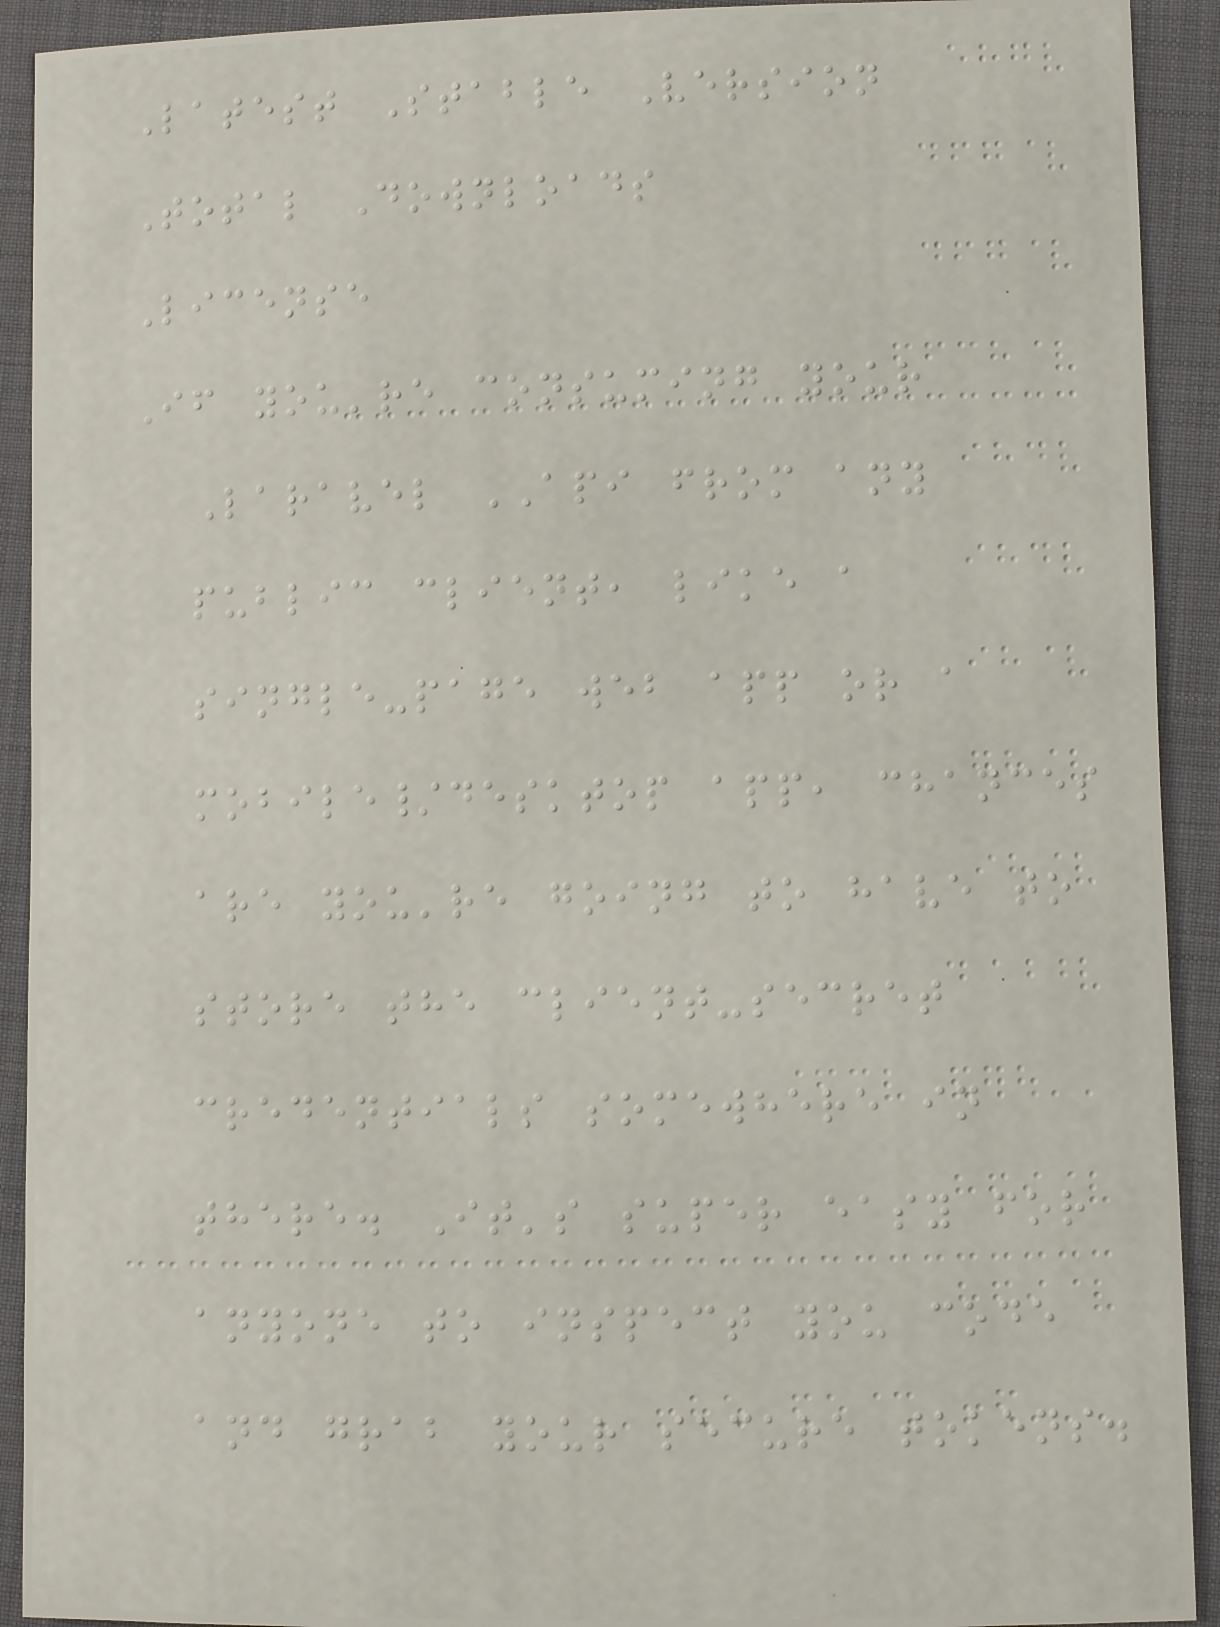Latest Stable Version
Total Downloads
License
If you're consuming your
Laravel API from any
public client, like a
single-page web app or a
mobile/desktop app, chances
are you're going to have to
store the client-secret
credentials somewhere in
there. It's super easy for
anyone to inspect you code
and grab your secure tokens.
